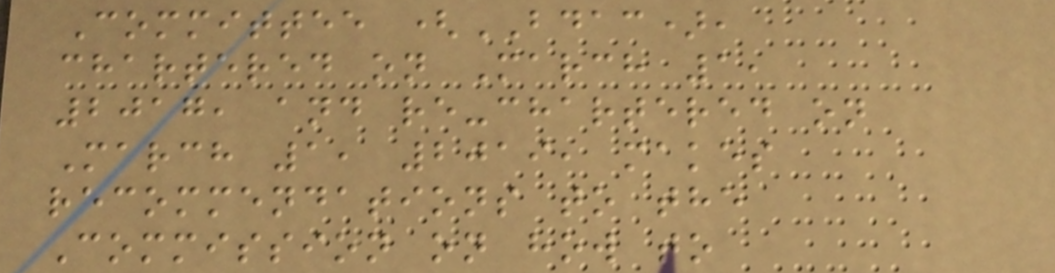Committee (BDAC),
chartered on March 1,
2017, and re-chartered on
March 1, 2019, makes
recommendations to the
Commission on how to
